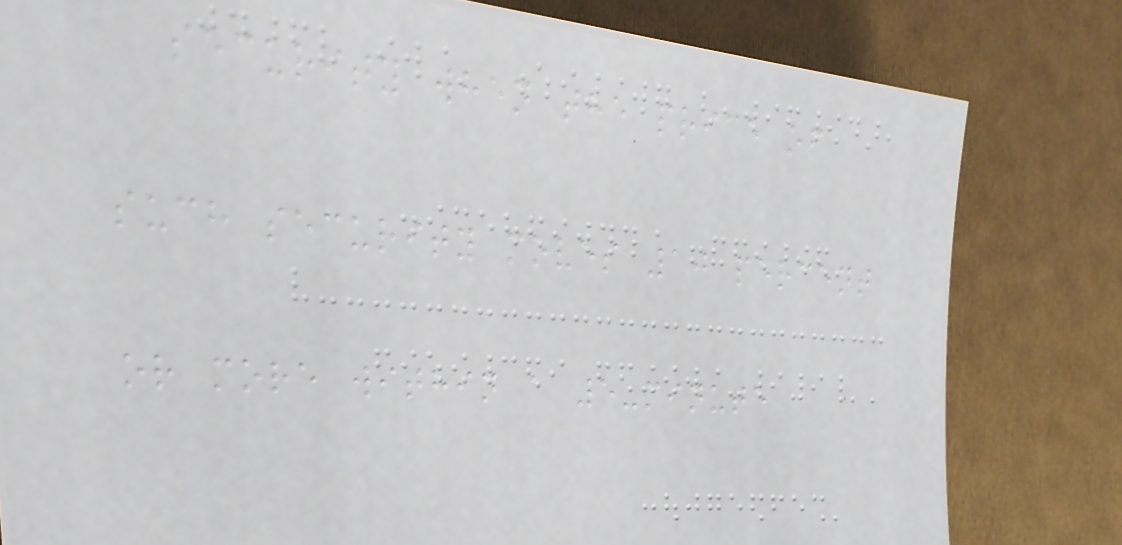security when the price of
such security moves 10 percent
or more within a 5-minute
